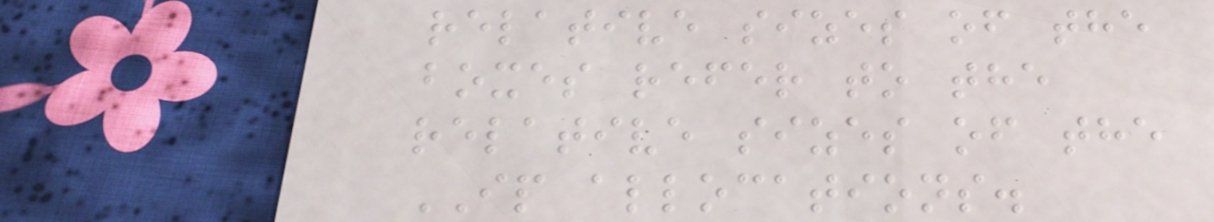relative sizes of the
boxes refer to the
relative sizes of the
IP allocations.
